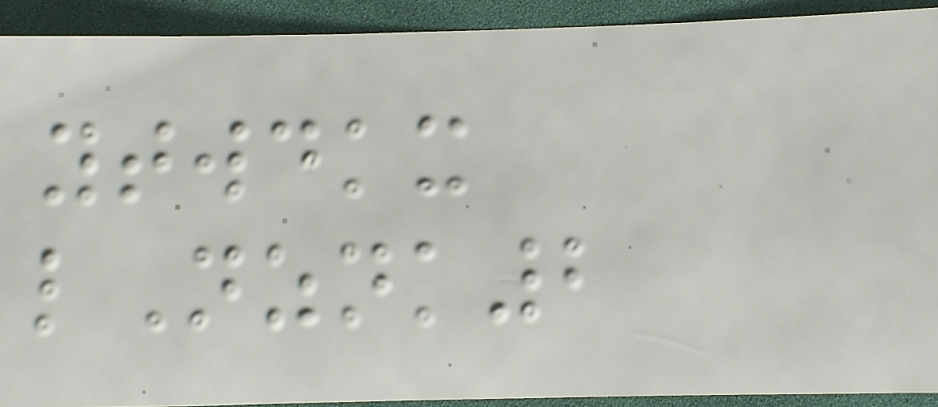ytwdkx
lNznk2
